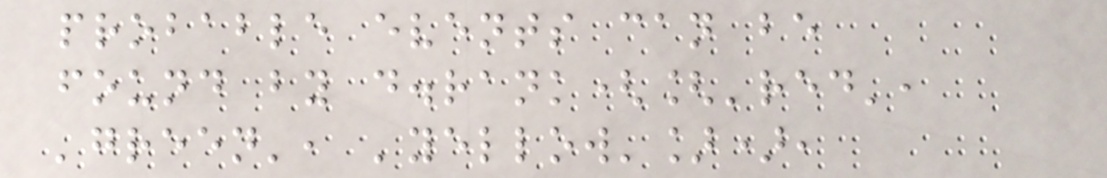probable events can be
found by d.rank(['red',
'green', 'yellow']),
